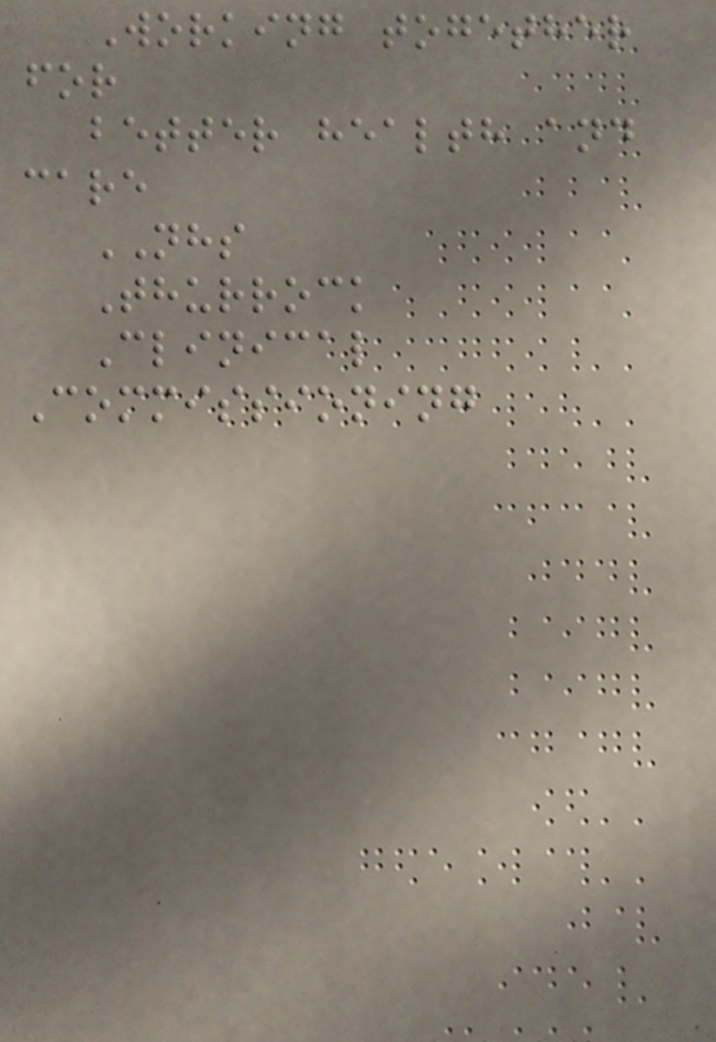Working together
for
better health and
care
NHS
Thurrock
Clinical
Commissioning
